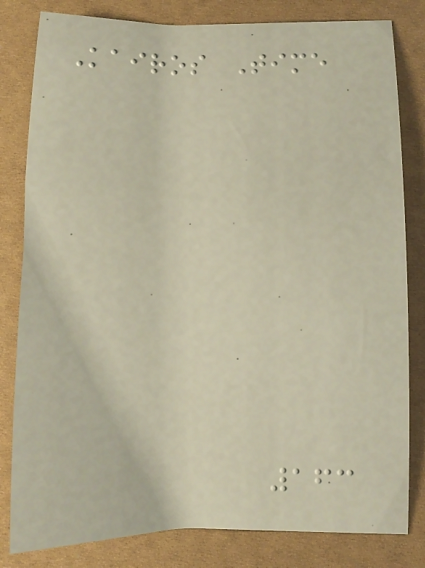Kairos Time
163
